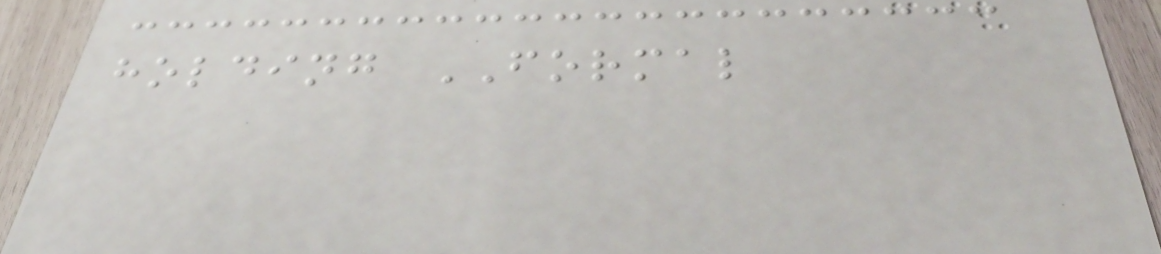holding FORMAL
